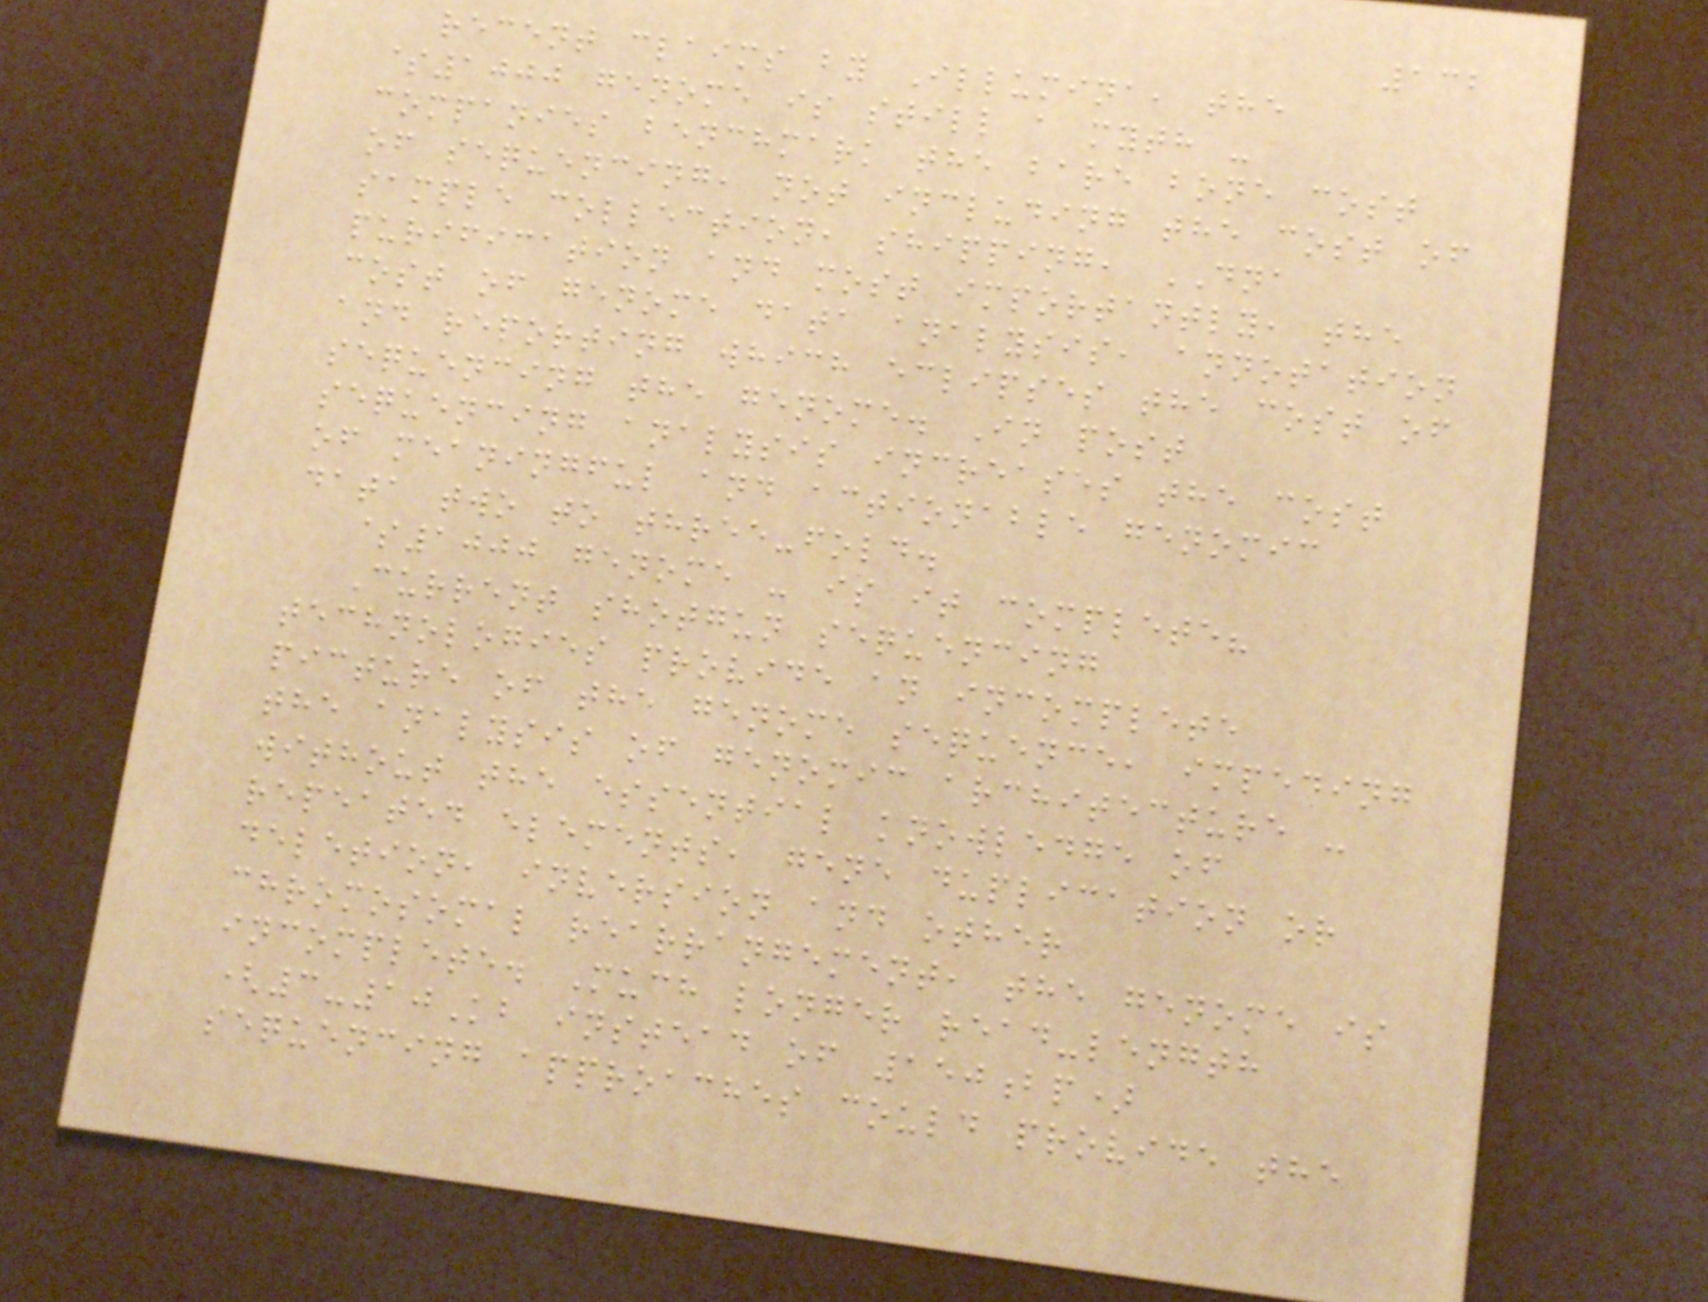132
recent claims by Illumina, the
$1000 genome is still a myth -
companies benchmark the bare bone cost
of sequencing, not including the cost of
sample collection, shipping, DNA
purification and most importantly, the
cost of genome data analysis, annotation
and reporting which eclipses the cost of
sequencing the genome. In post
sequencing analysis increases the cost
of meaningful and actionable genomic
data two to three-fold.
$1000 genome - is it complete?
Current shotgun sequencing
technologies provide an incomplete
picture of the genome sequence, impeding
the analysis of genomic architecture -
without the essential knowledge of
repeated elements, gene duplication or
deletion, inversion and other
chromosomal rearrangement, the genome is
incomplete. Much longer read-length
(3-10Kb instead of 150bp)
sequencing approaches could provide the
